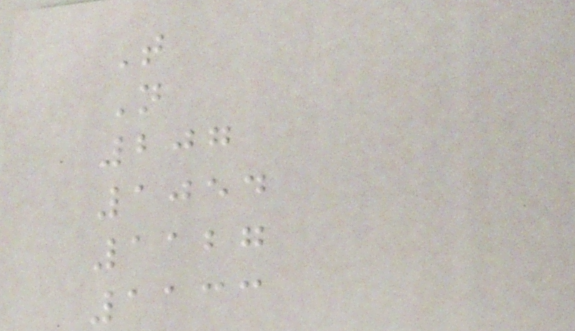T
N
207
1054
1127
1133
